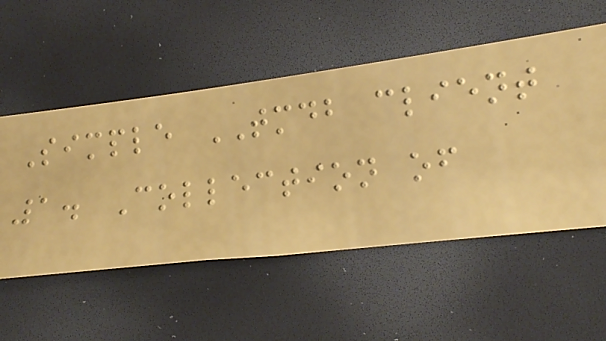Simple TMDB client
1. Collection of
